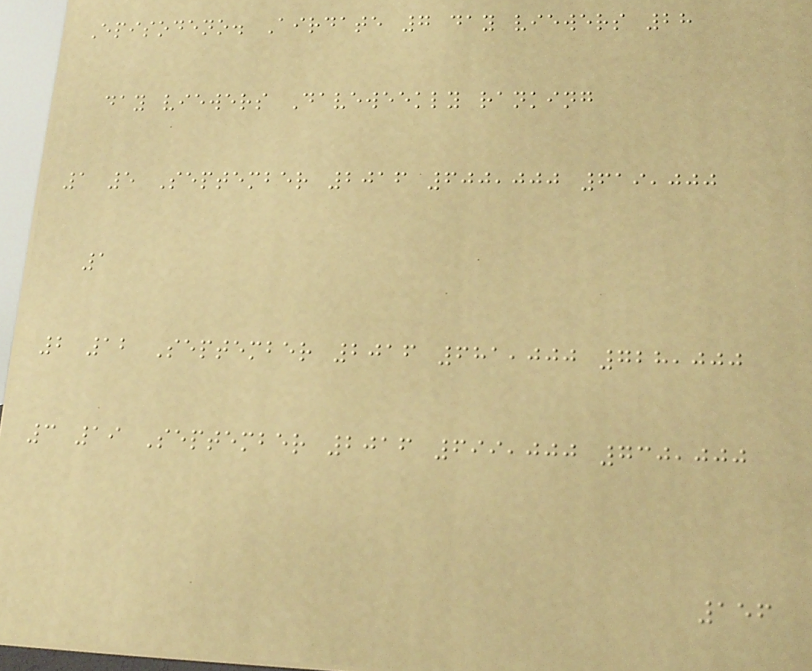Episodeno. Airdate 7 day viewers 28
day viewers Daveweekly ranking
1 5 September 2016 600,000 619,000
1
2 12 September 2016 681,000 728,000
3 19 September 2016 699,000 730,000
156
